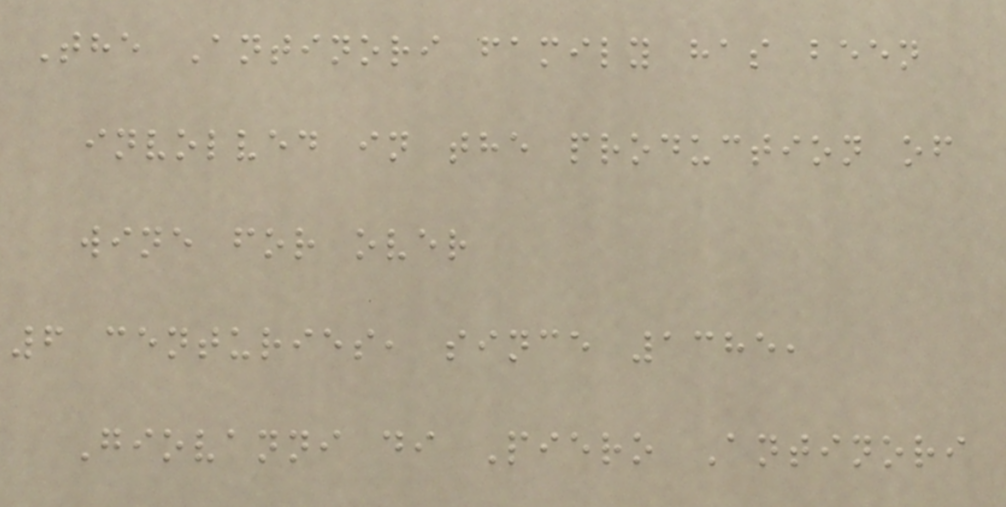The Antinori family has been
involved in the production of
wine for over
6 centuries, since 1385,
Giovanni di Piero Antinori
